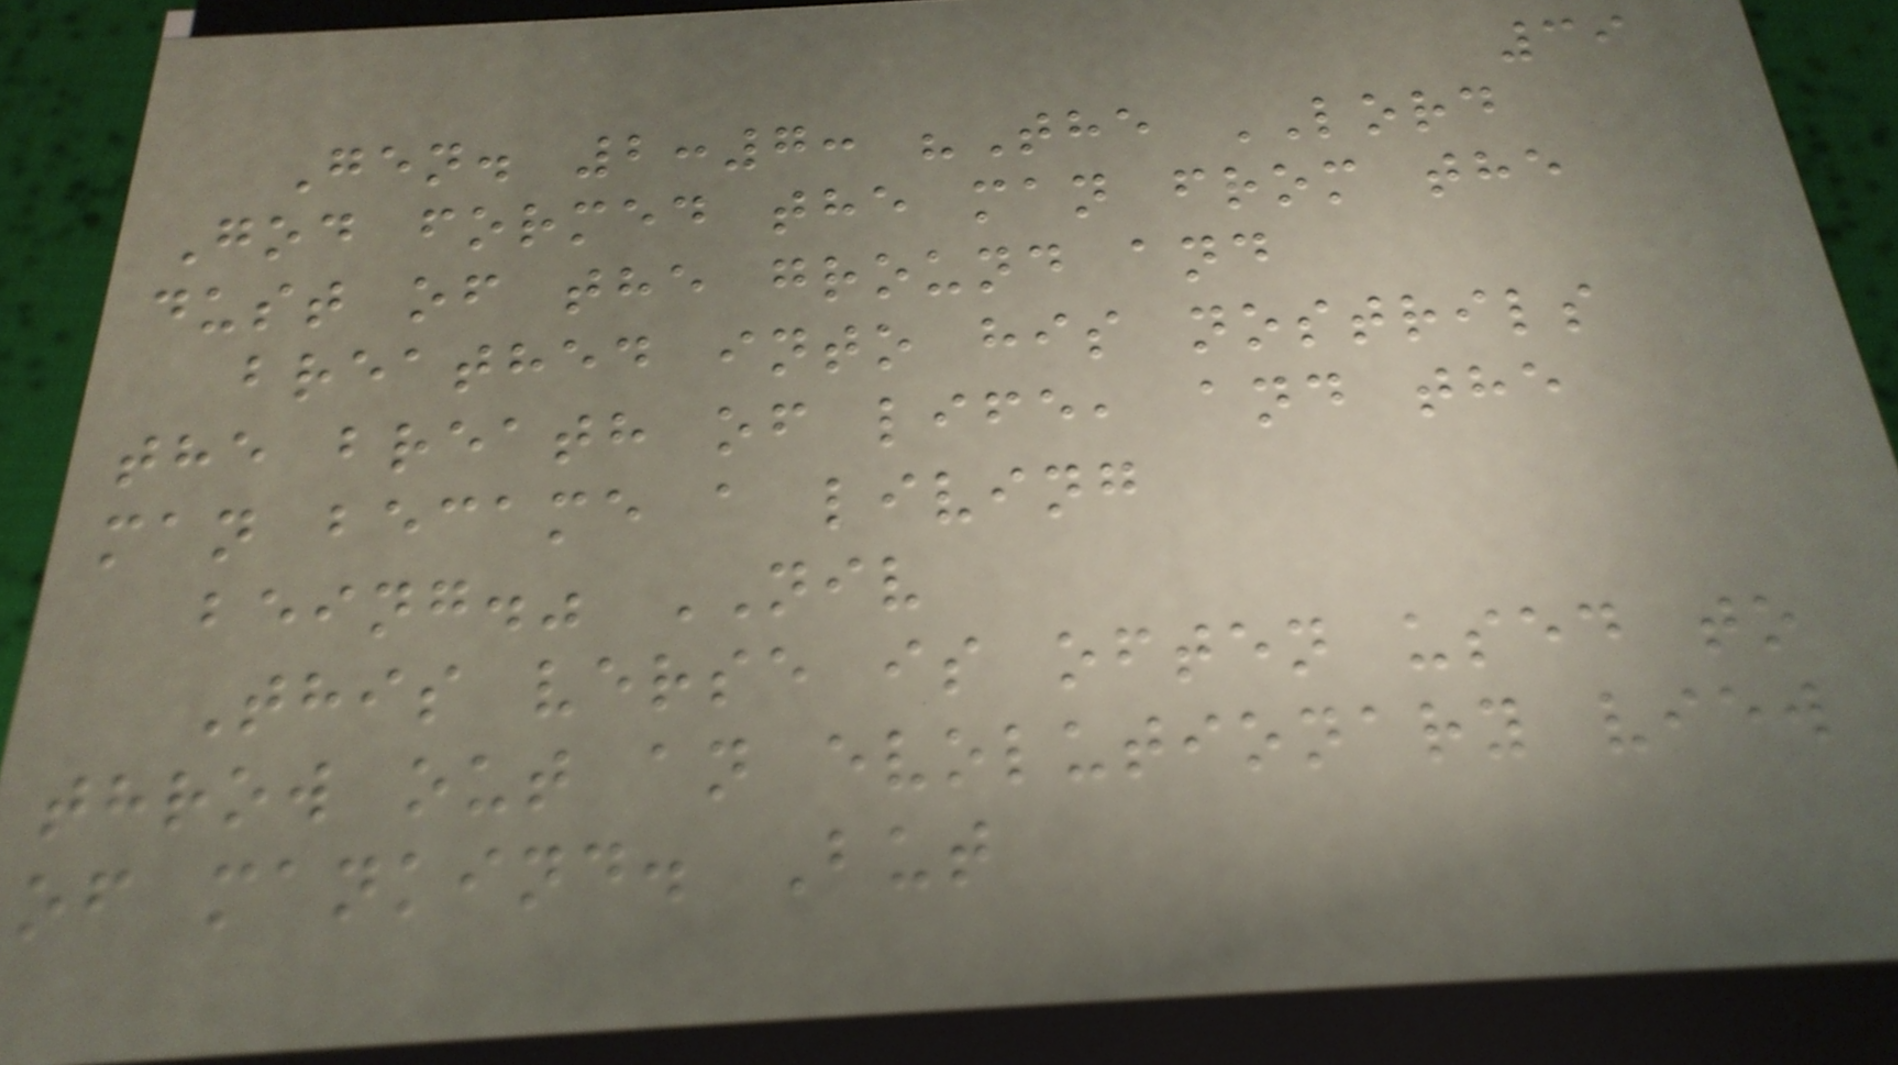39
Gen. 2:7: "The LORD
God formed the man from the
dust of the ground and
breathed into his nostrils
the breath of life, and the
man became a living
being." NIV
This verse is often used to
throw out an evolutionary view
of mankind. But
